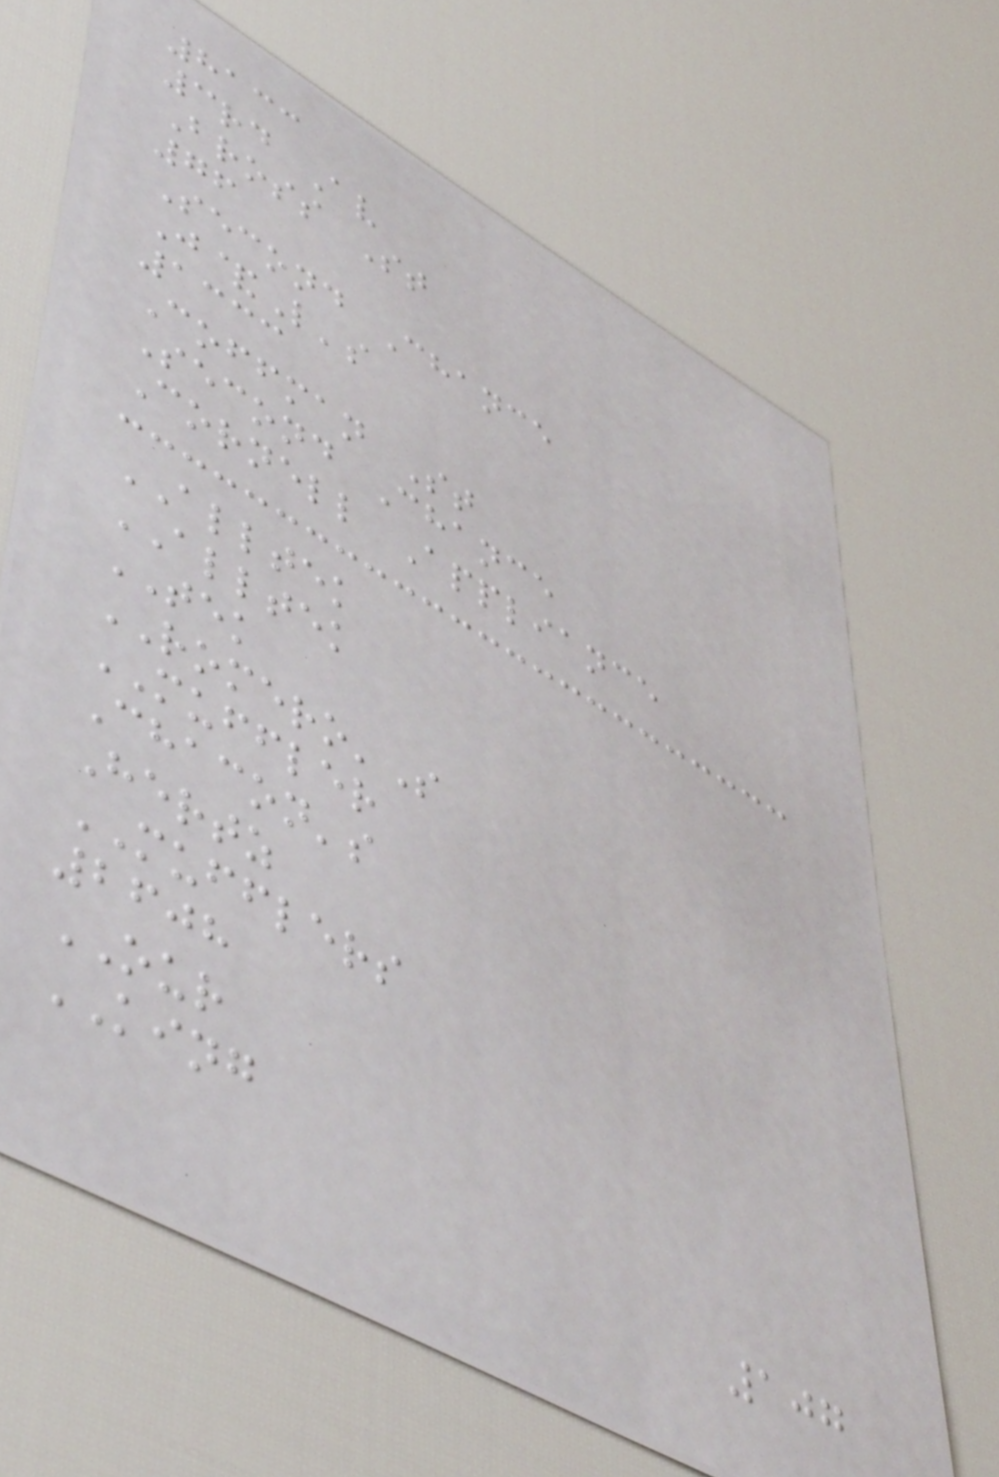8133
3rd Av
Bross St
76
Second Chance
J&L's
1333
Coffman St
Second Chance
Cornell Appliance
ALLTEK
ALLTEK
TEK
ROMERO'S
MUFFLER
Chacon's
Hertz
MUFFLERS
2608
OUR
KING
107
